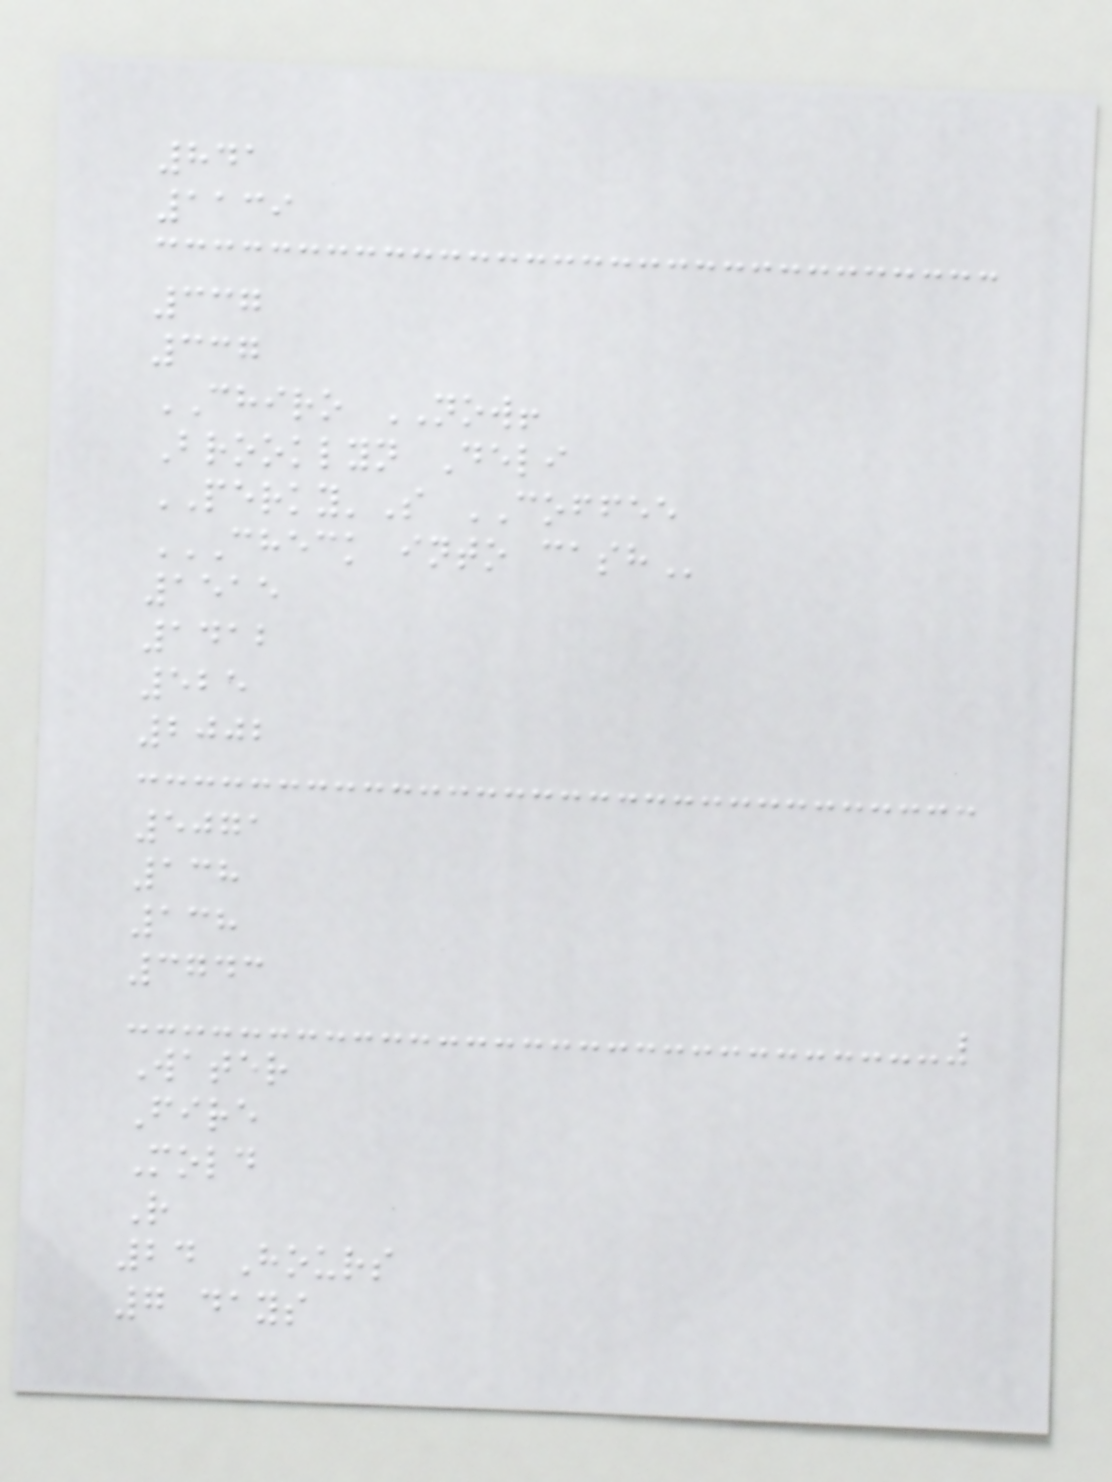841
1139
337
337
CHIRO NOW!
Brooklyn Deli
PERKY'S COFFEE
CHECK INTO CASH
1515
1412
525
2002
5071
138
138
3743
Water
Fire
Mold
R
24 Hours
7 days
